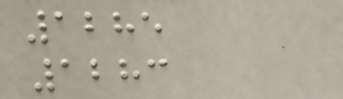1285
1283
